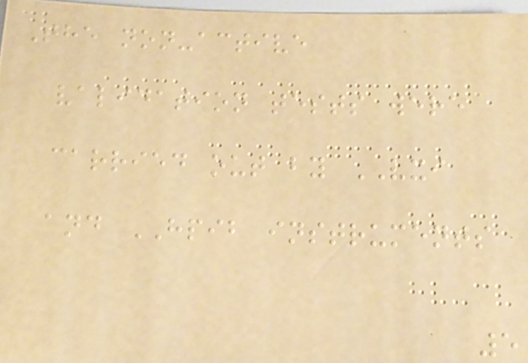The non-active
validation tests were
carried out by VXI
and HPIB instruments
5
